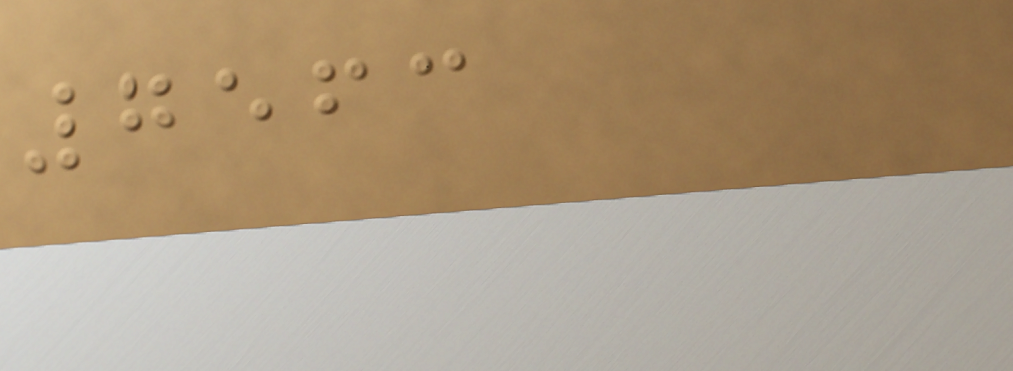7563
